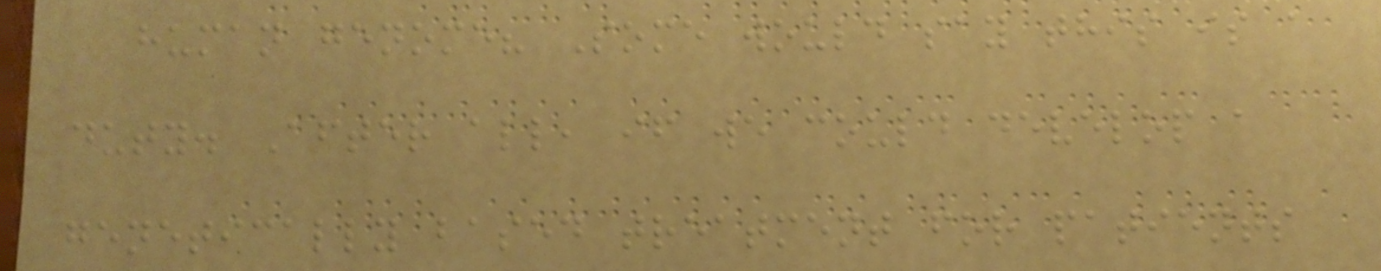human genome? Some would say this is a
duty. After all, if we could develop a
genetically based treatment for patients
